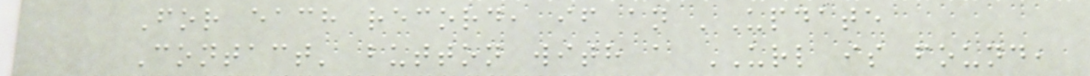For each record, if an 'Update
Contact' button with a URL is found,
